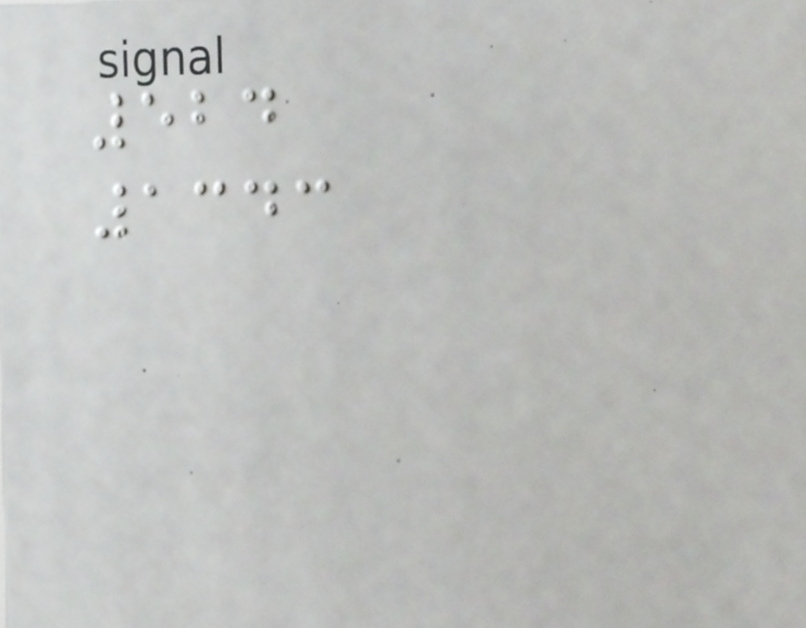524
1343
